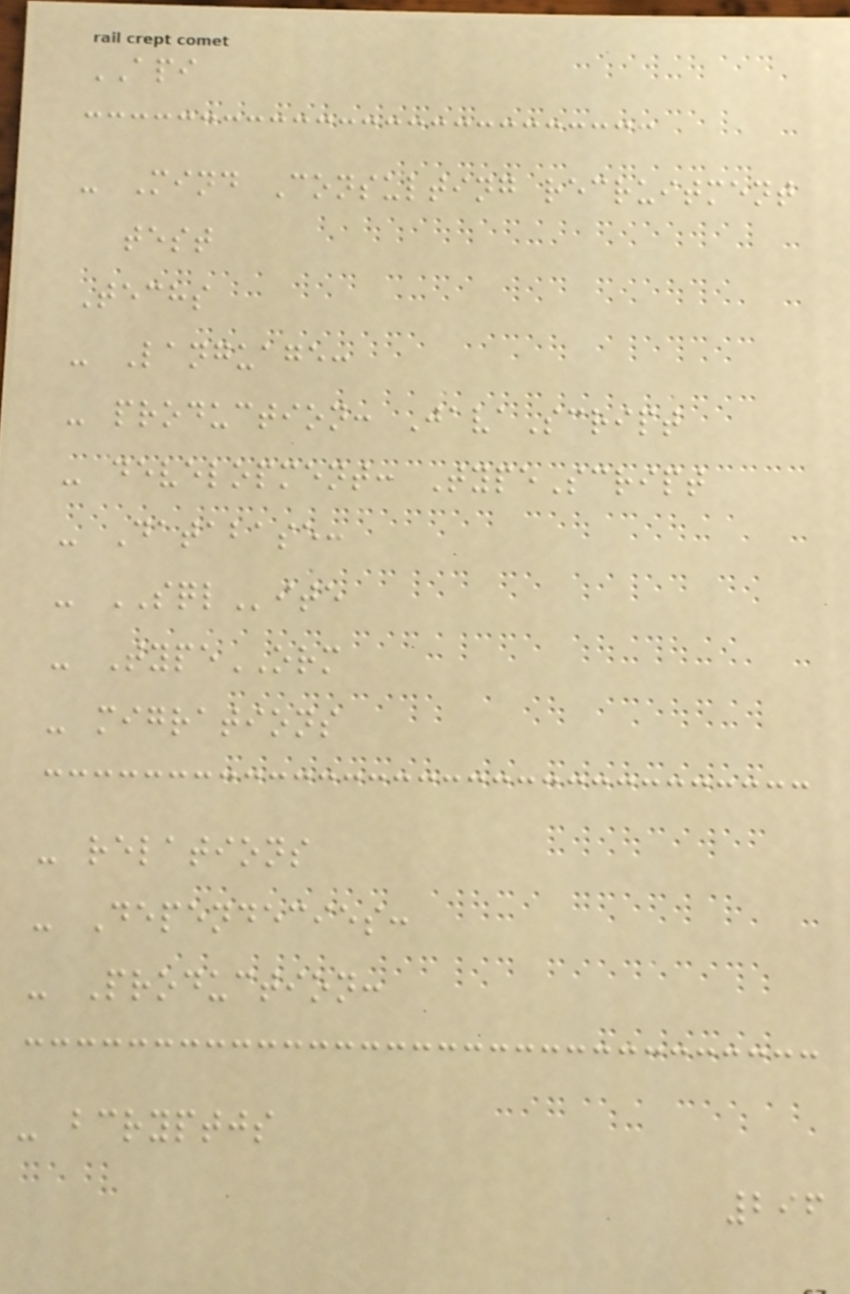API
- Mind Consulting recruitment
test
Techs
- Language:
- production: JavaScript
- development: TypeScript
- Database:
- SQLite
- TypeORM
- migrations
- relations
- Dependecies:
- Production:
- bcryptjs
296
